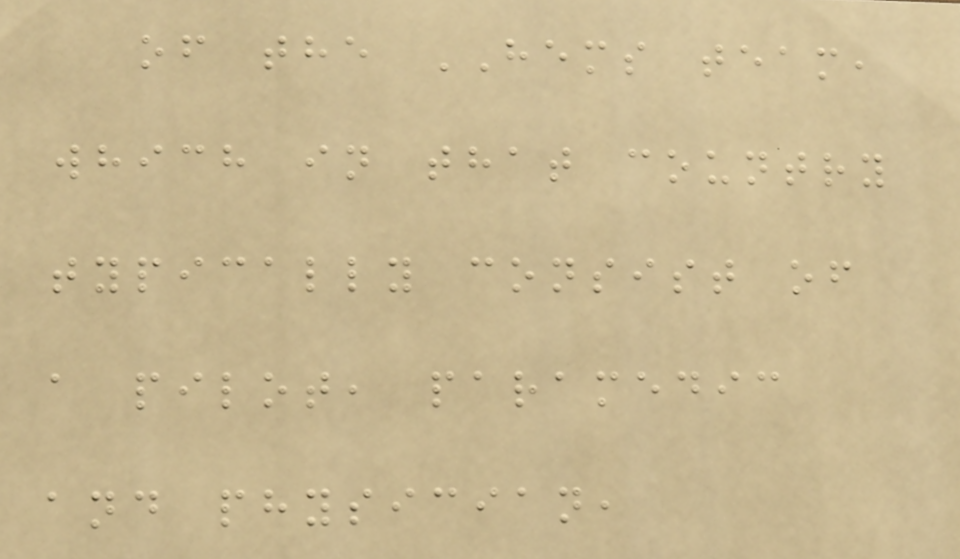of the HEMS team,
which in that country
typically consist of
a pilot, paramedic
and physician,
